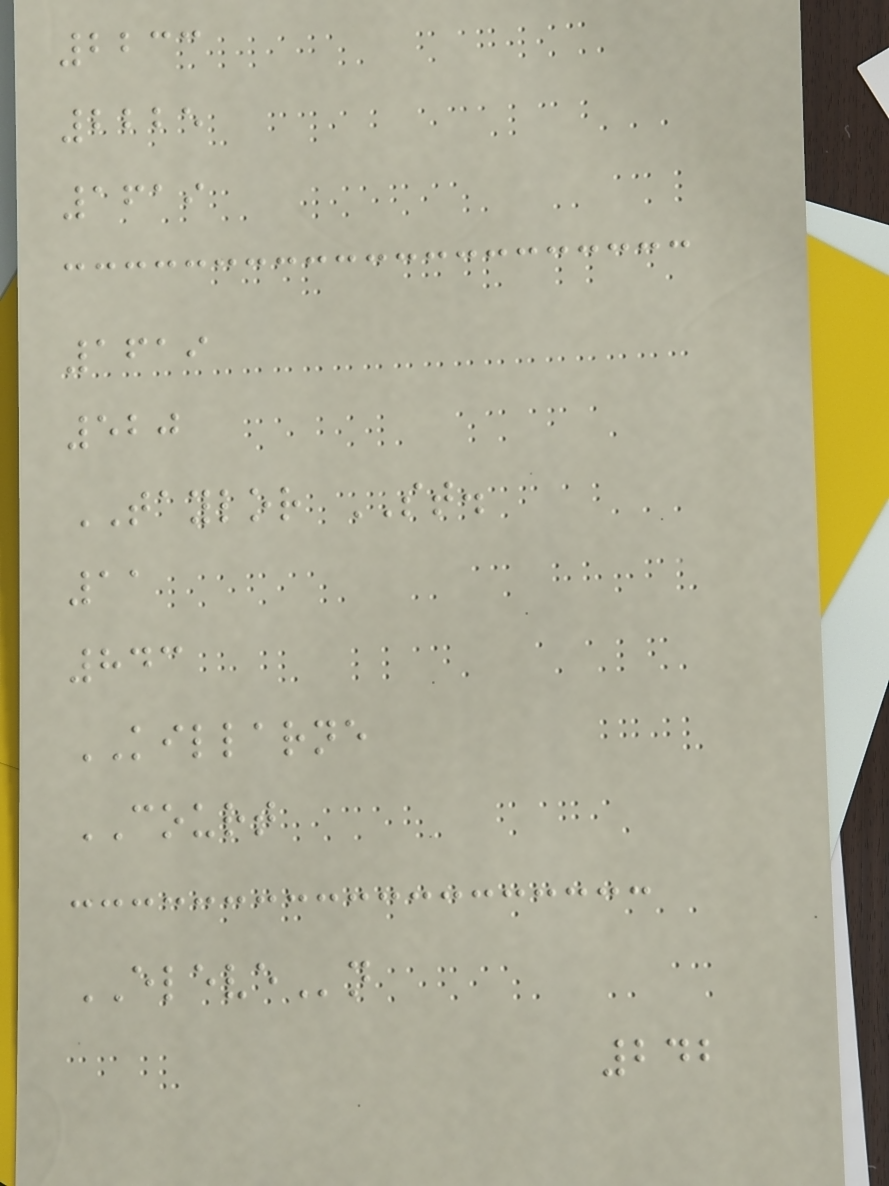2233
2225
1619
1619
520
TAYLOR ST.
11
843
KILLARNE
COURT
ELEVEn
242
